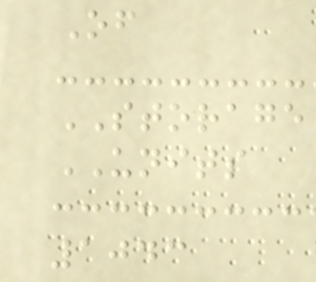Of
STORAGE
UNITS
1043
